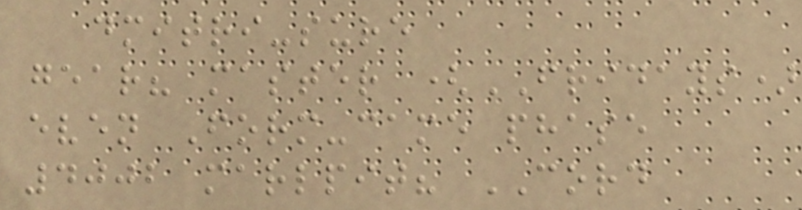dmitri-sure
gear? master (FRIDAYS)
even Form-came phase
4002 marlpit? CORD
